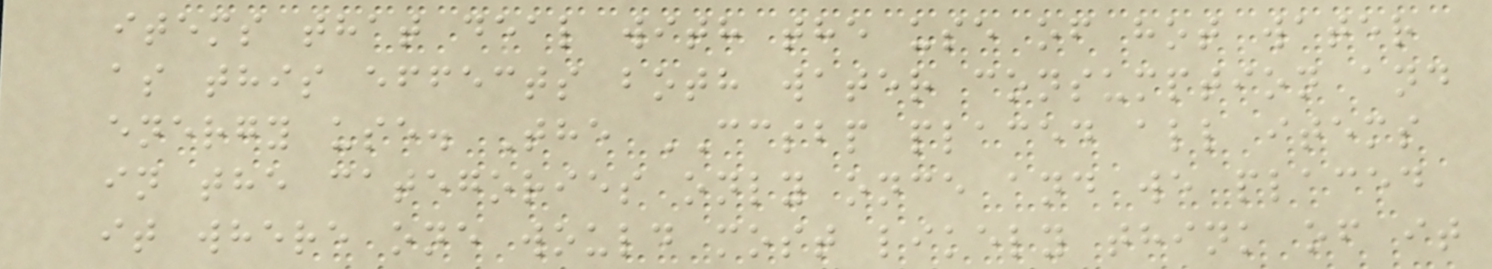items that deal with the use of hot water
as this effects both water consumption and
energy use. The CCSBP placed all items
in the categories only once and we placed
it where one would most likely think of it
